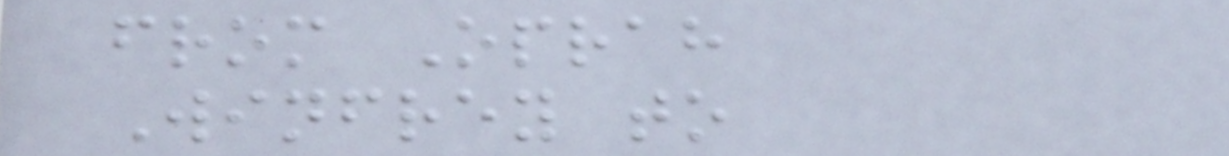from Oprah
Winfrey to
